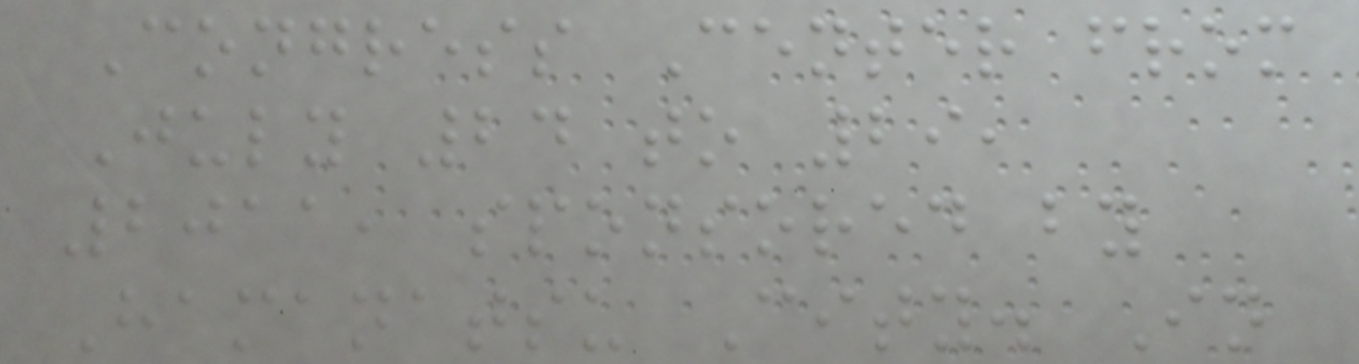Congress Center from
July 24 to 29,
2011, sponsored by
Hamanatsu City. In
